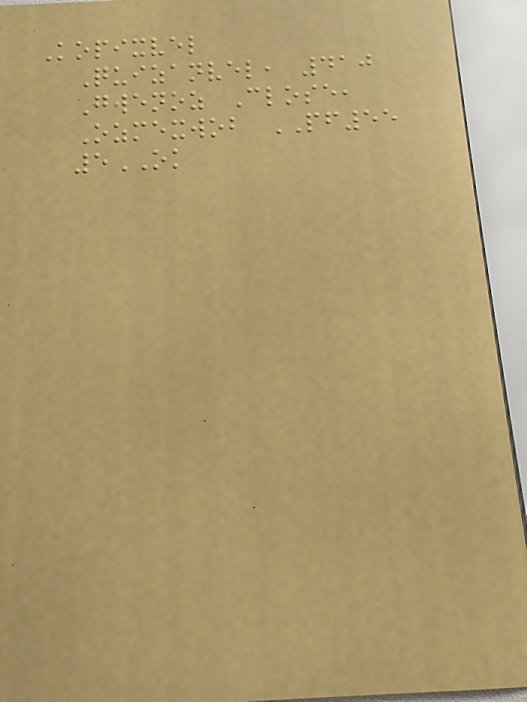Kopixvel
Quizanvel, 410
Gwenoz Close,
Ozmexwob PF55
5OK
